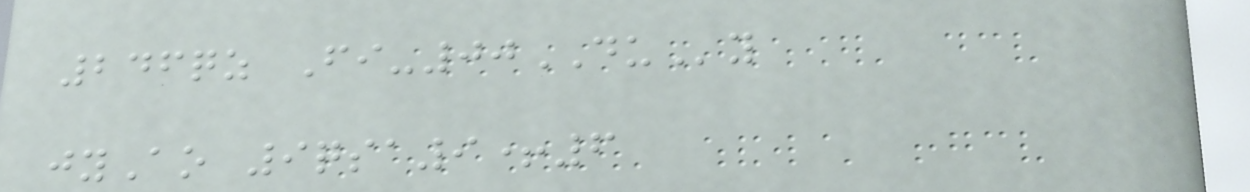246qz Fi-00DUy
jyAo 9qsa9+6
